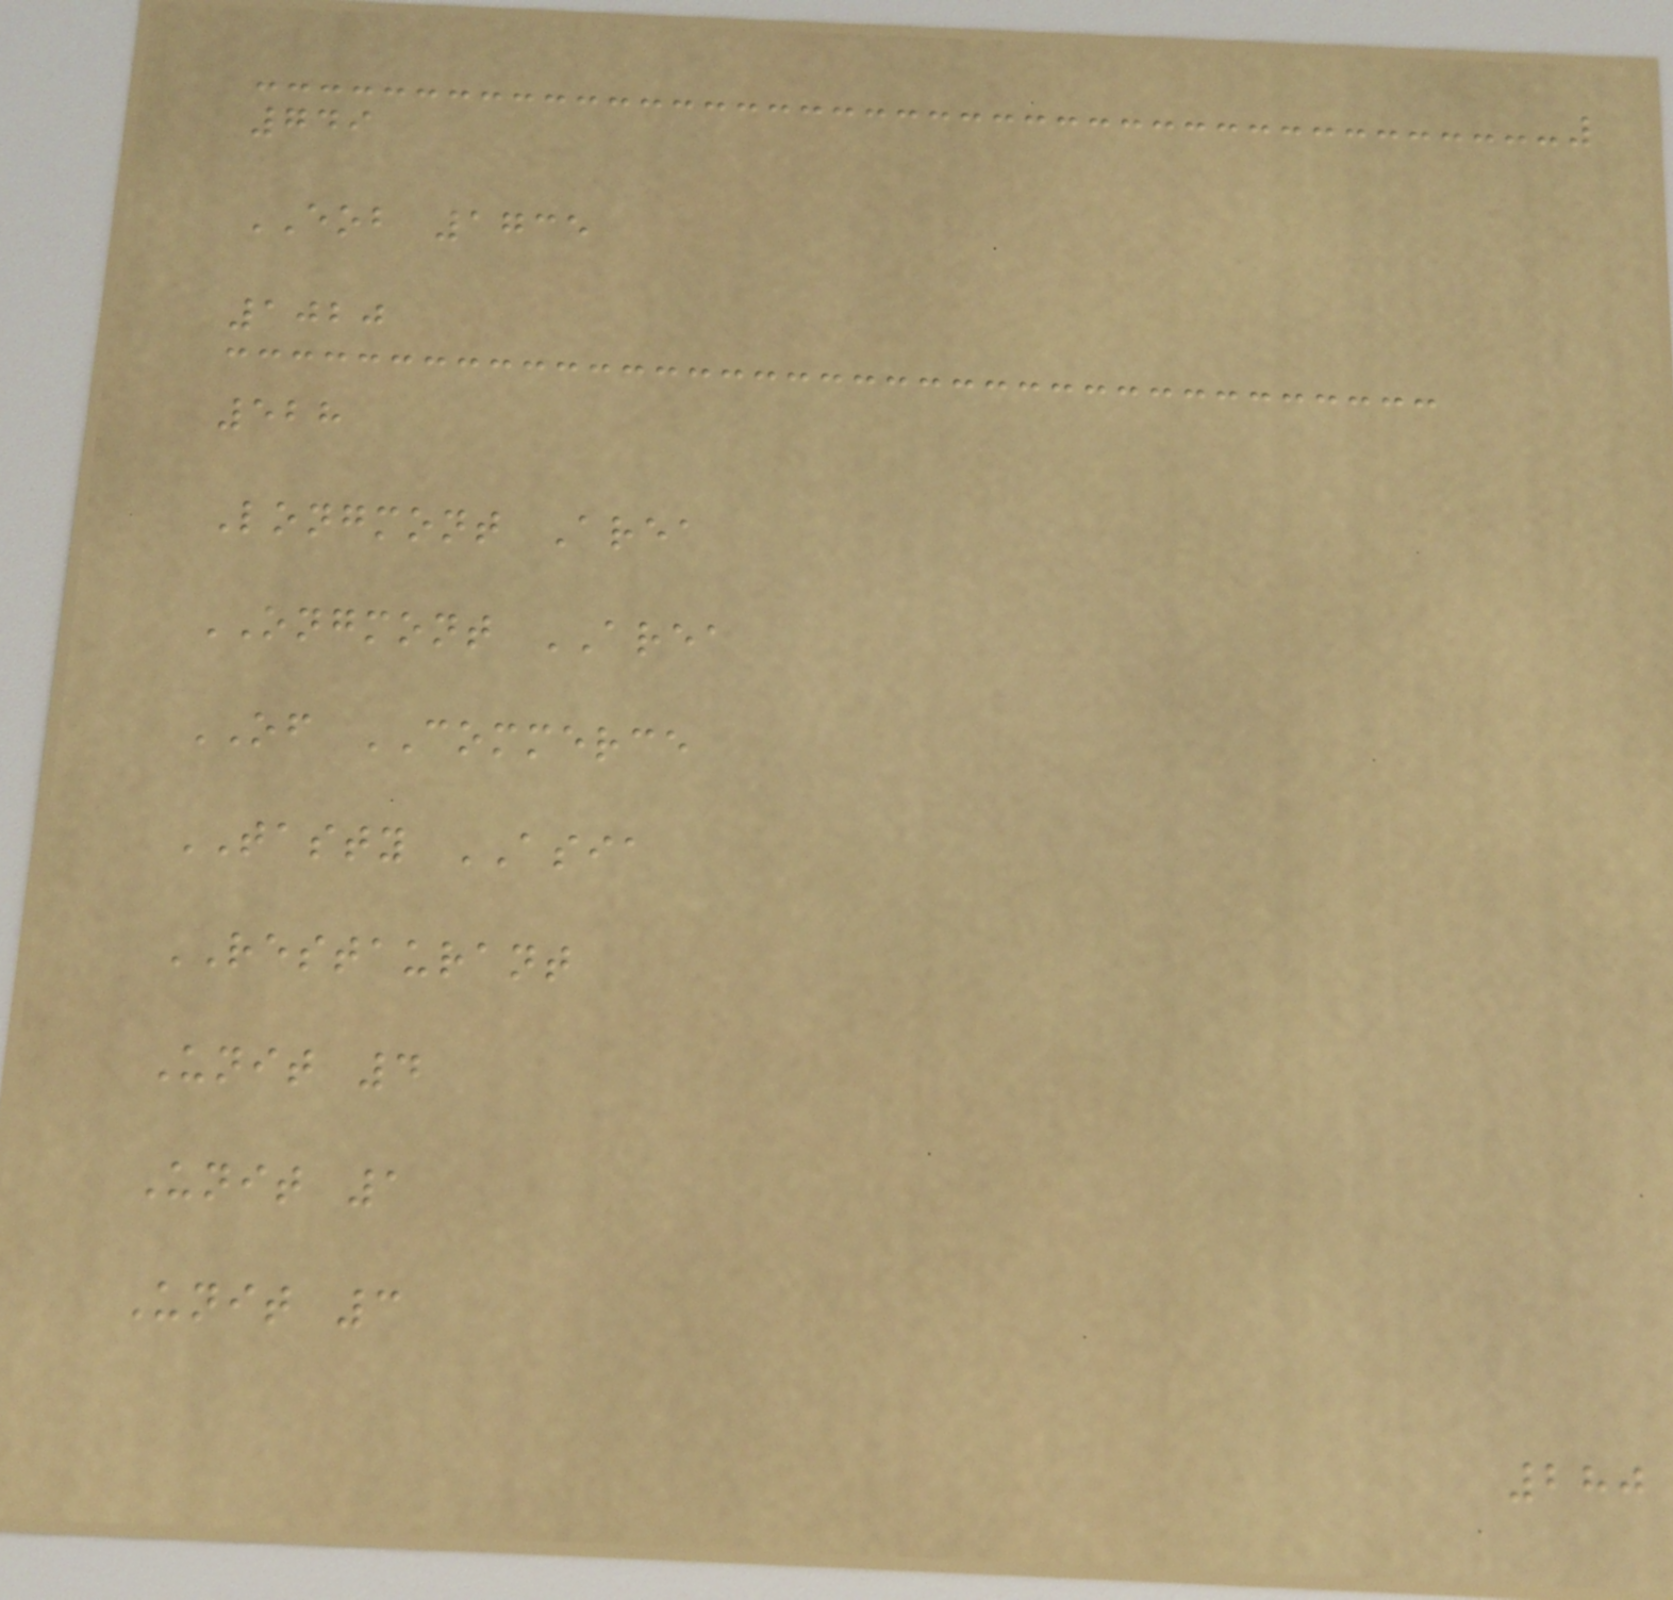749
EOB 1735
1020
528
Longmont Area
ONGMONT AREA
OF COMMERCE
TASTY ASIA
RESTAURANT
Unit 4
Unit 1
Unit 3
280
